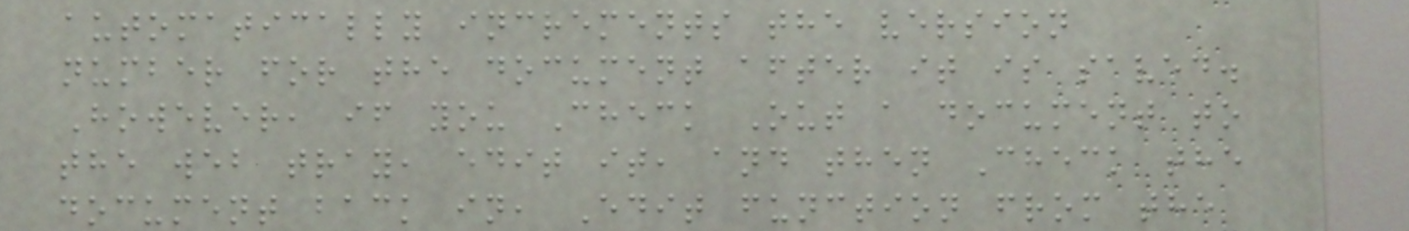automatically increments the version
number for the document after it is saved.
However, if you Check Out a document to
the web tray, edit it, and then Check the
document back in, Edit function from the
